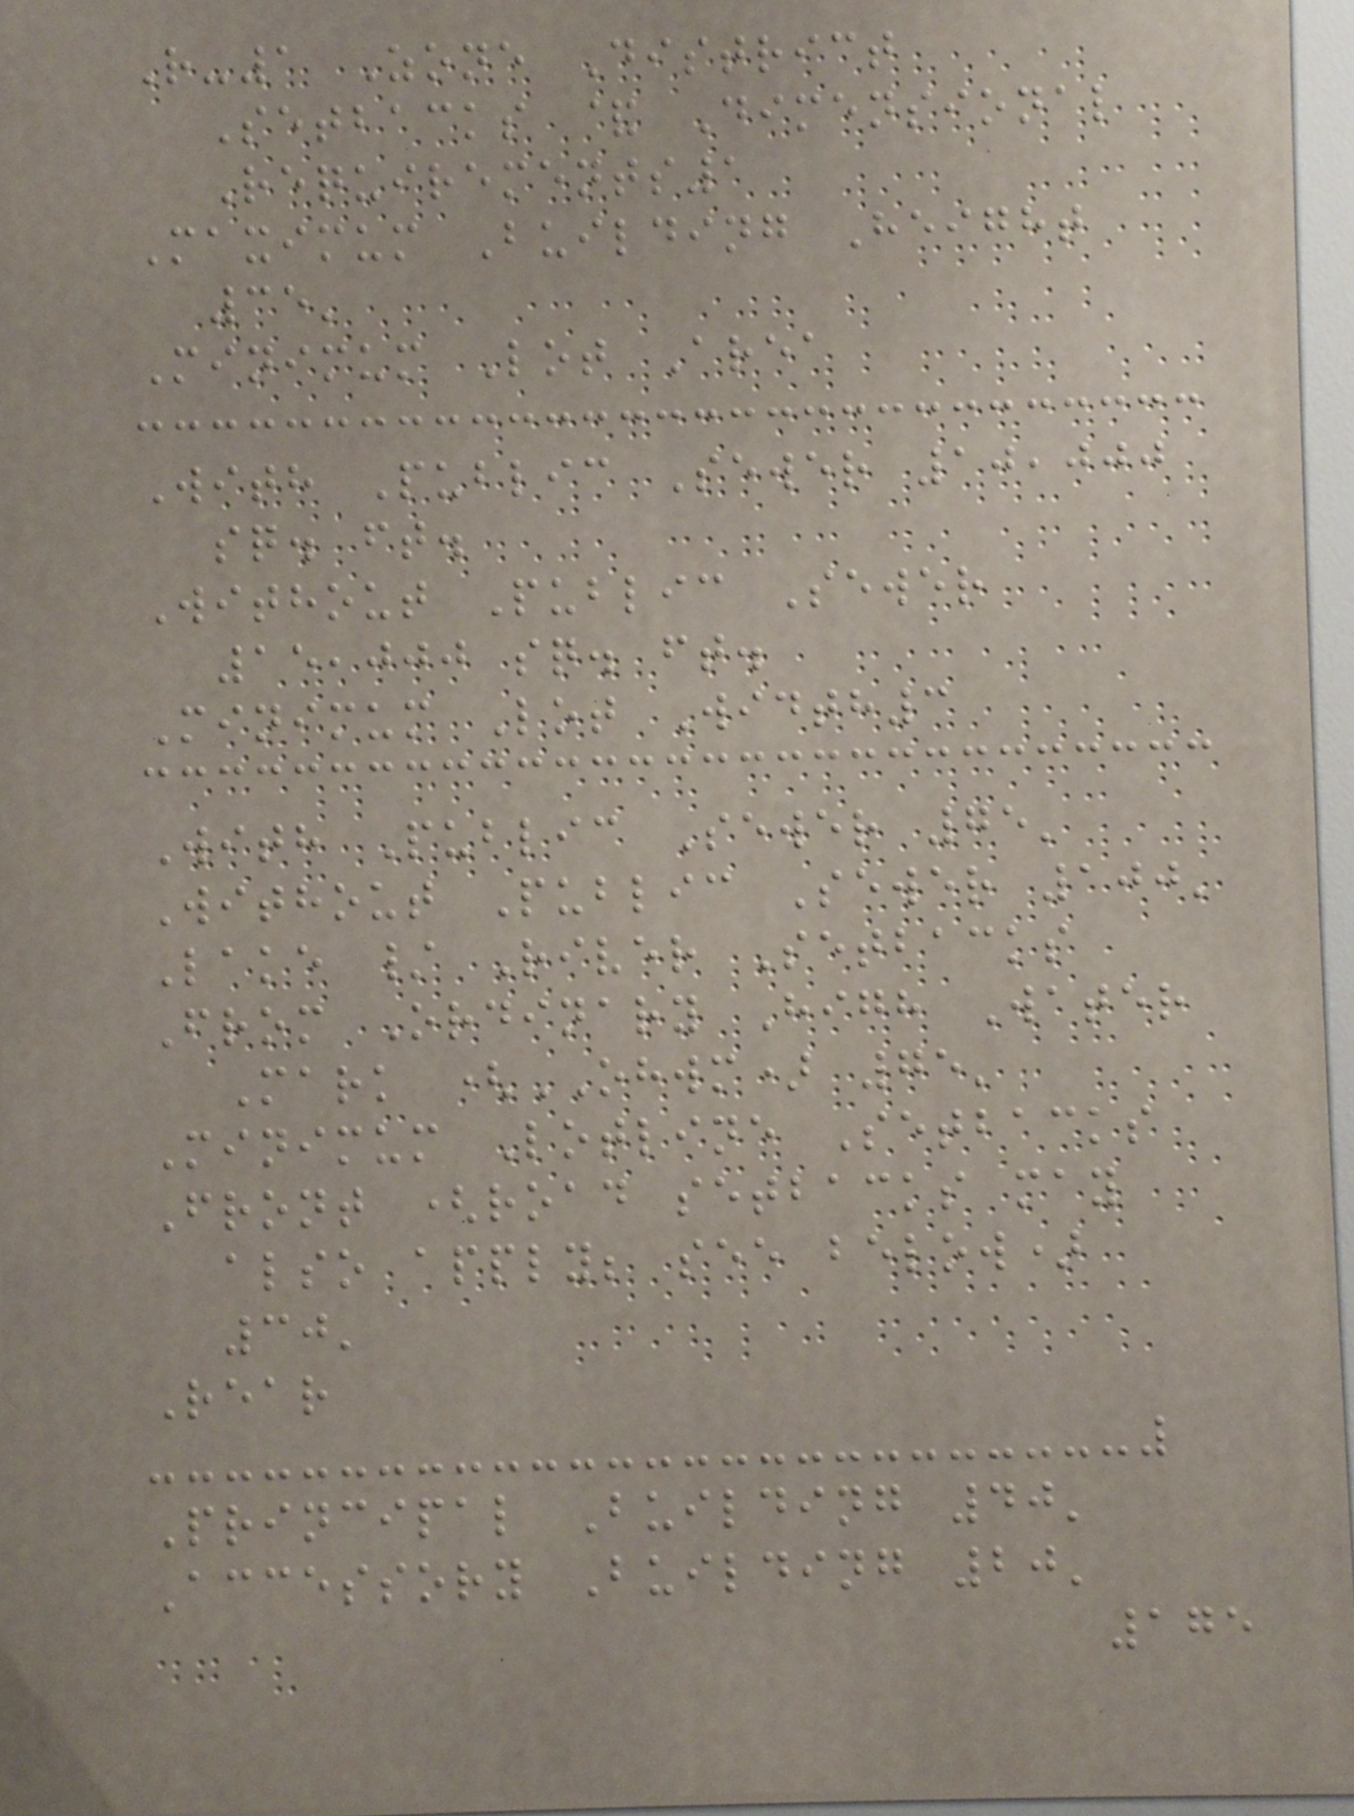R-1 Zone District
Setbacks & Dimensional
Requirements1
Maximum Building Height
35'
Minimum Lot Area
With Public Sewer 10,000
sq. ft.
Without Public Sewer
15,000 sq. ft.
Minimum Lot Width3
With Public Sewer 75'
Without Public Sewer 100'
Lake / River Setbacks
From Ordinary High Water
Mark (OHWM) 75'
Minimum Lotline Setbacks
Front (road setbacks may
also apply; see below)
30'
Rear
Principal Building 40'
Accessory Building 20'
175
